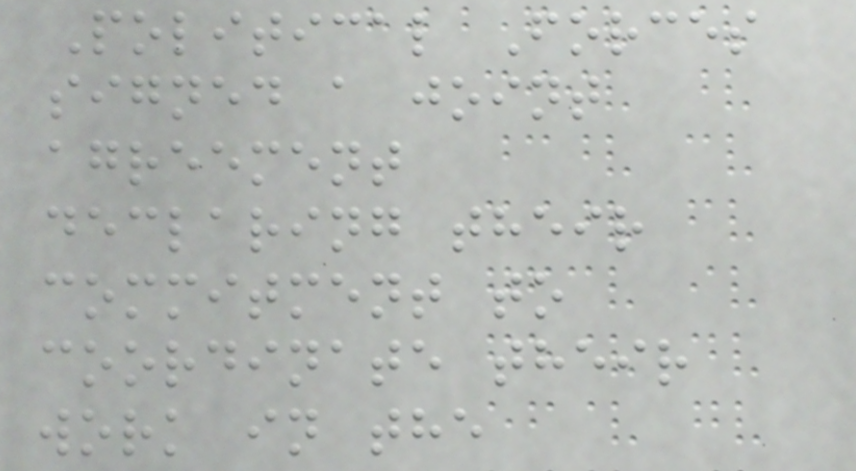Political Forces
signed a joint
agreement
declaring their
commitment to
coordinate their
work in the
